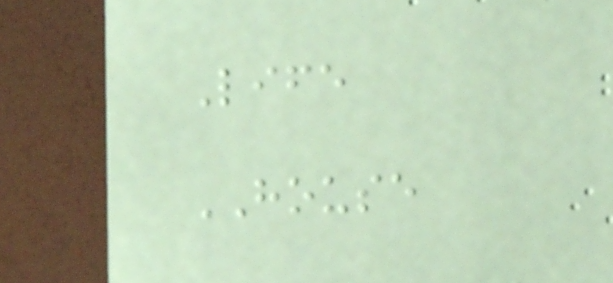Life
HOUSE
